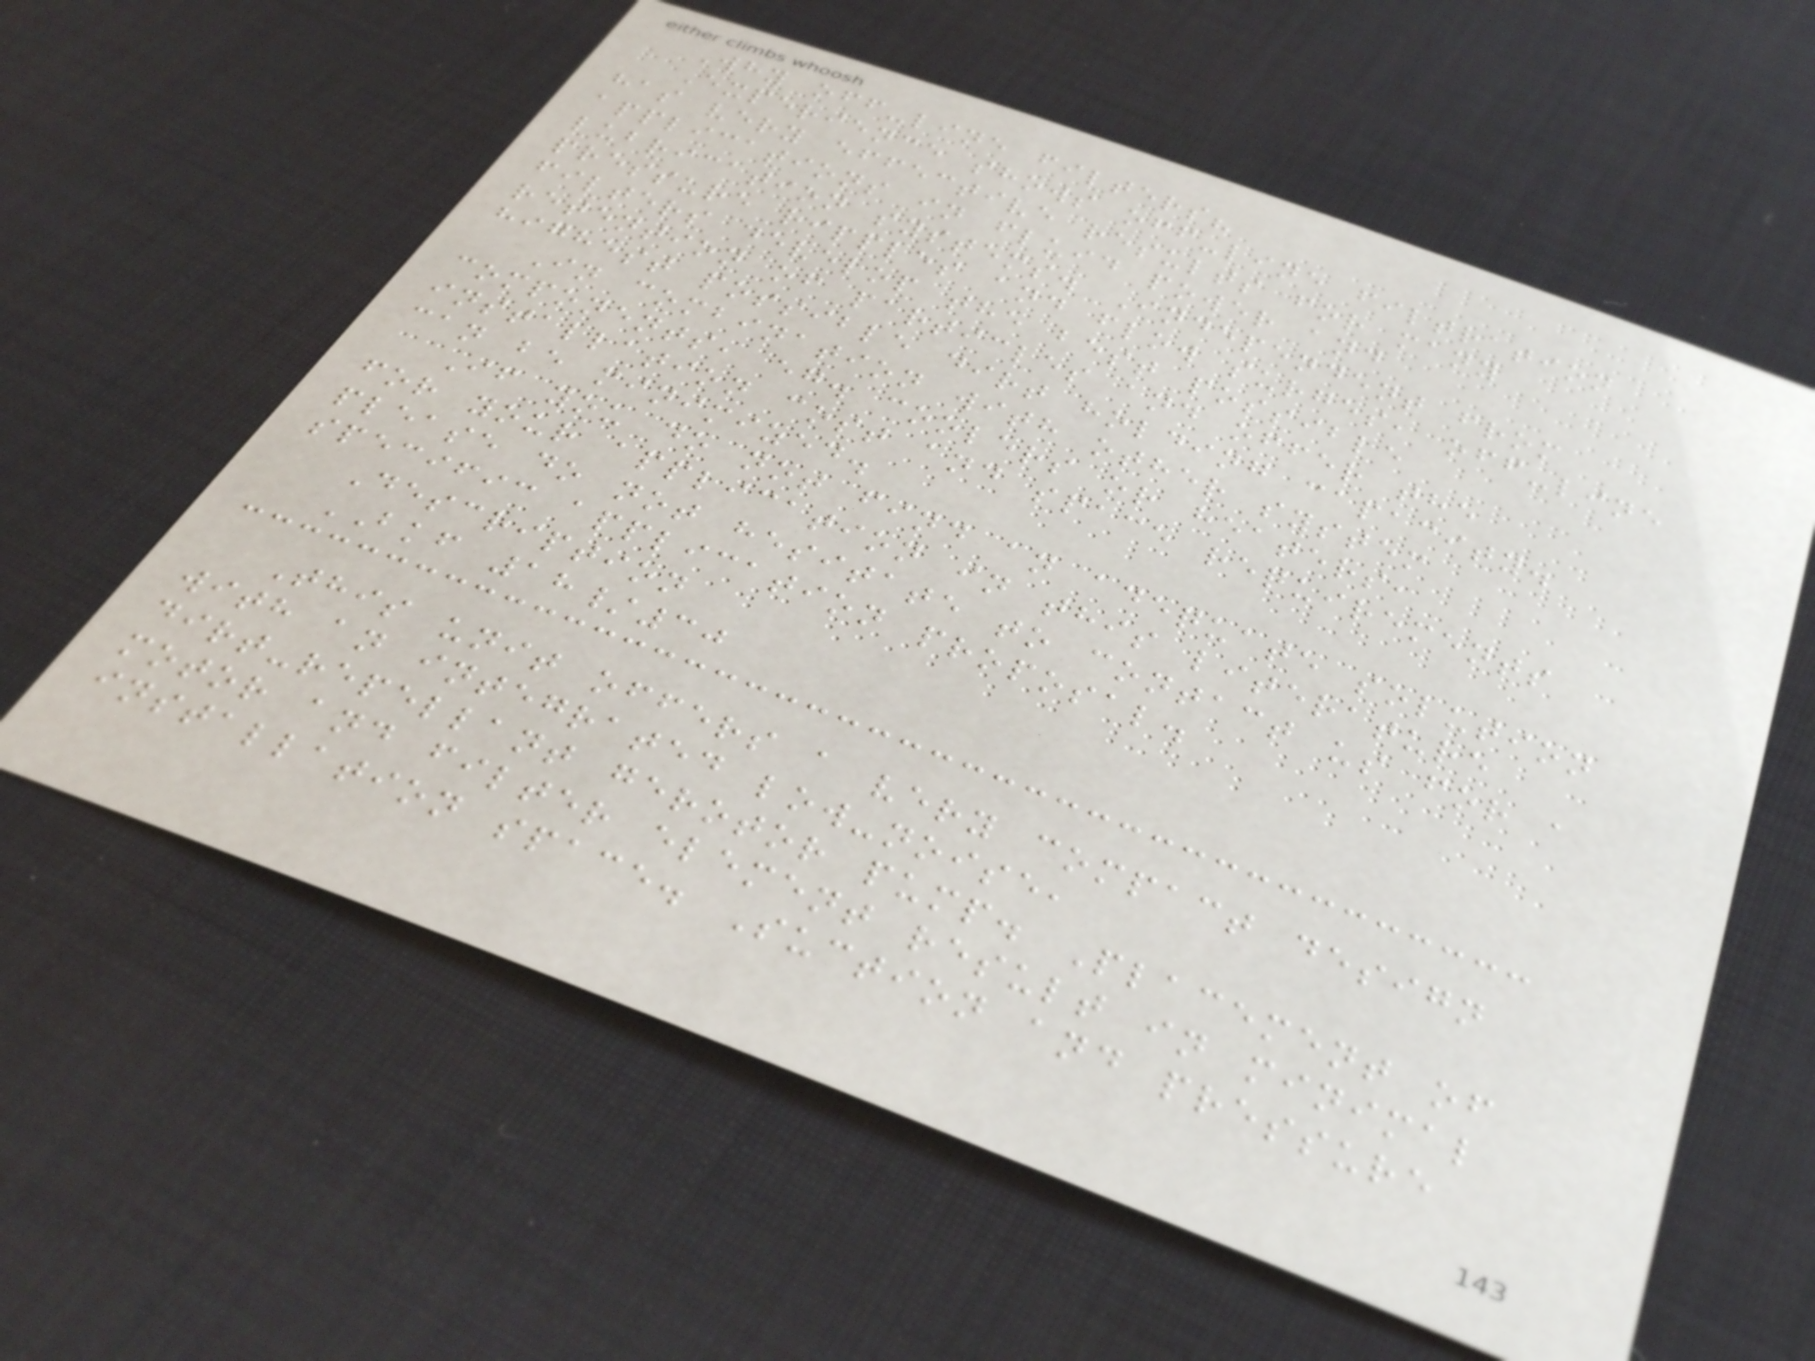Why off-line filters?
Experience shows off-line filtration
has very effective results for many
applications in fluid power and
lubrication systems. Independent from
pressure ripples and flow surges, off-line
filters develop the best possible
retention of particles and offer the
highest possible dirt holding capacity.
In combination with other system
components, eg. coolers or heaters,
installation cost and space requirements
can be minimized.
If you do not find an adequate solution
for your application in this literature
please do not hesitate to contact us for a
specific application proposal.
Description
BKF 18/30
This unit offers a very compact design
with an integrated low-noise,
dirt-repellant gerotor pump. Placement of
motor and filter element result in minimal
installation space. Suction and pressure
